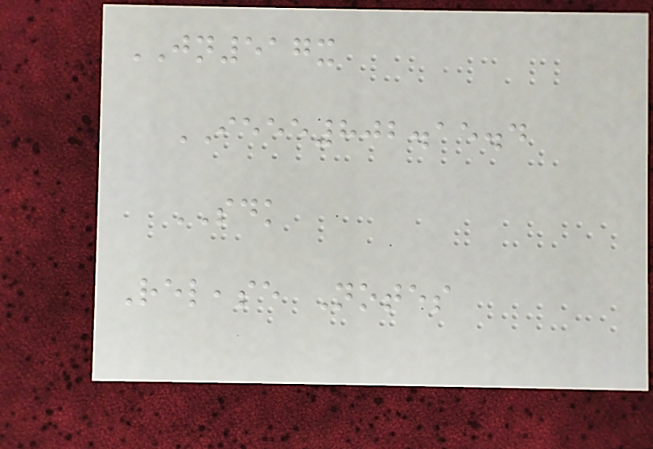JN517x
IEEE802.15.4
SDK
Release Notes
